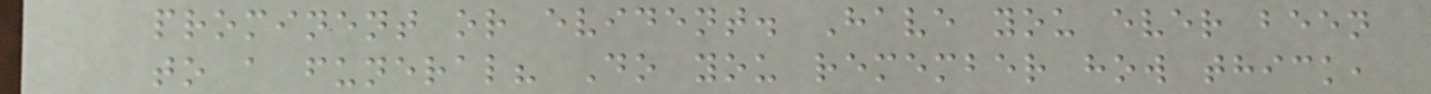prominent or evident. Have you ever been
to a funeral? Do you remember how thick,
